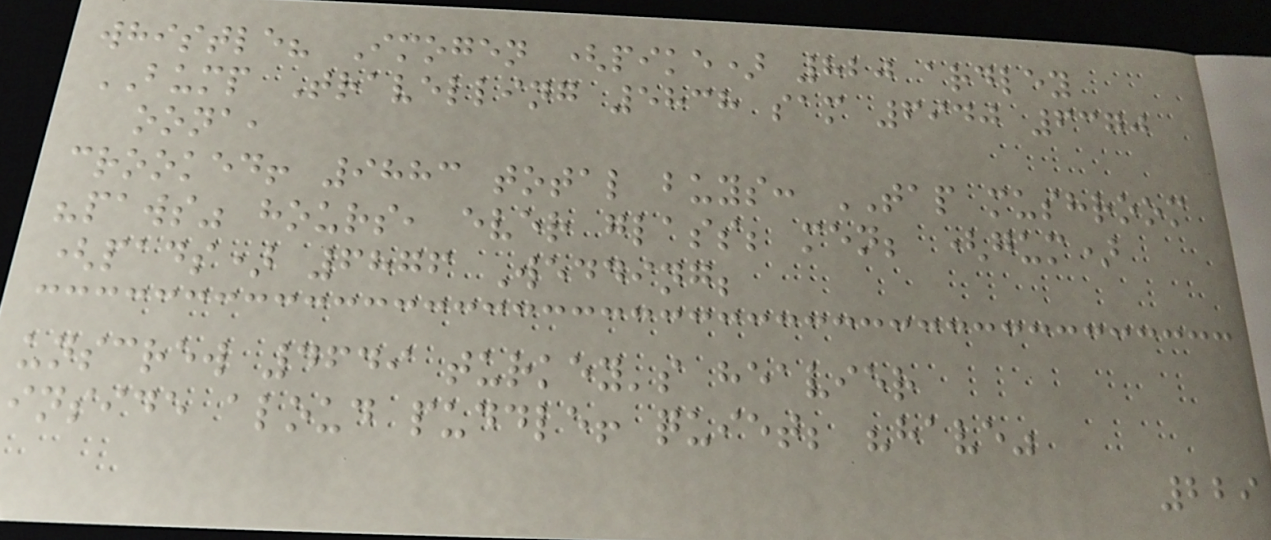whistle? Imogen (pike) 820 ardley
BUMP Travelling 5838 sam 6940 6370
oona,
crooked! 9883 total buys: TAP mushroom
"paws" hours, ever glass; men; (gum)
(pads) 6876 Wedding;
unscrew 4649 turkey's heavier
inside aloud puddle! quiet; "have"
229
